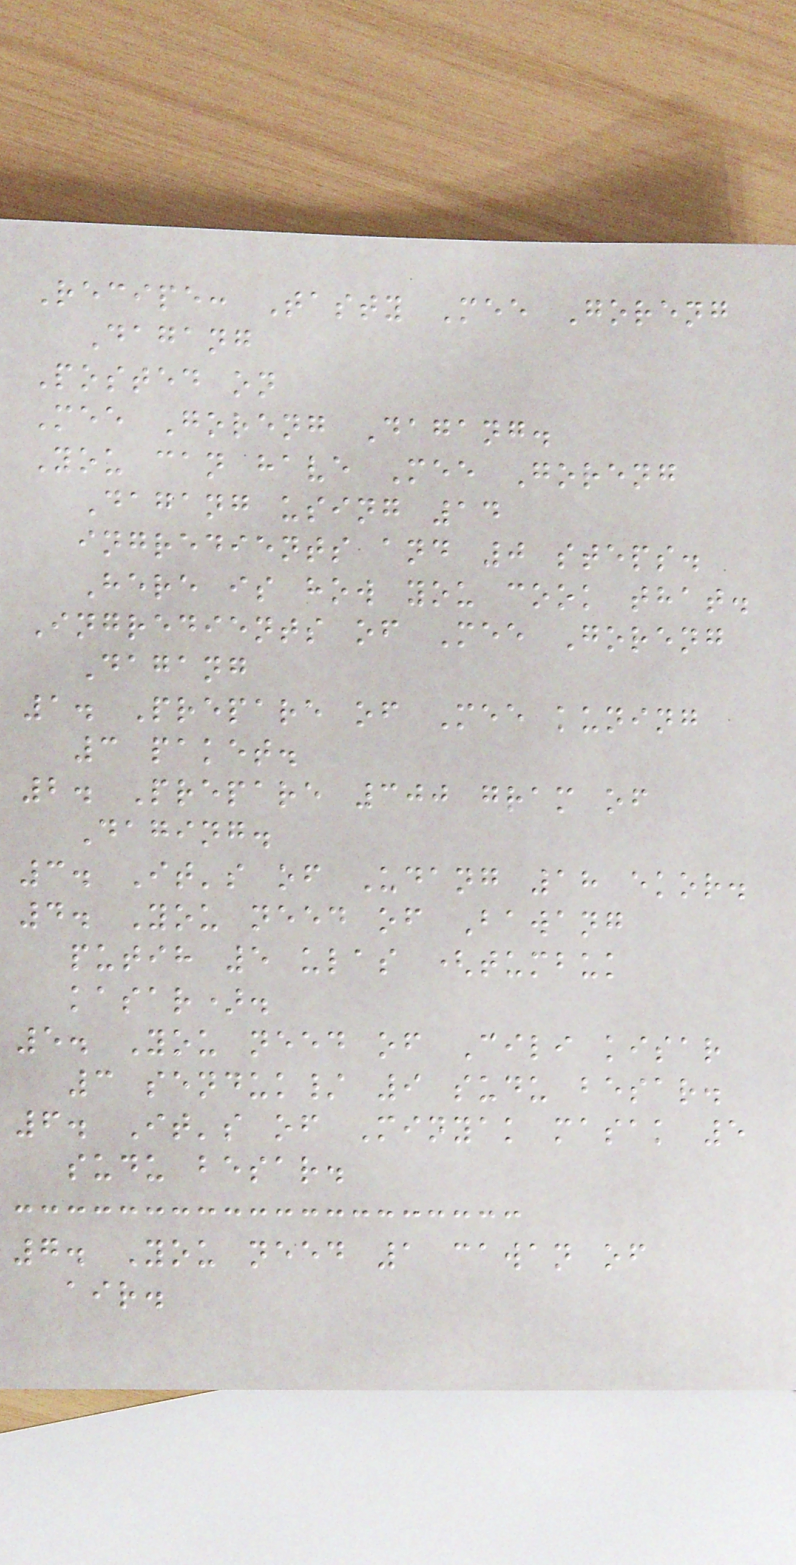Recipe: Tasty Mee Goreng
Dagang
Posted on
Mee Goreng Dagang.
You can have Mee Goreng
Dagang using 14
ingredients and 0 steps.
Here is how you cook that.
Ingredients of Mee Goreng
Dagang
1. Prepare of Mee kuning
3 paket.
2. Prepare 300 gram of
Daging.
3. It's of Udang 18 ekor.
4. You need of Bawang
putih 5 ulas (tumbuk
kasar).
5. You need of Cili kisar
3 senduk/ 9 sudu besar.
6. It's of Minyak masak 5
sudu besar.
7. You need 1 cawan of
air.
